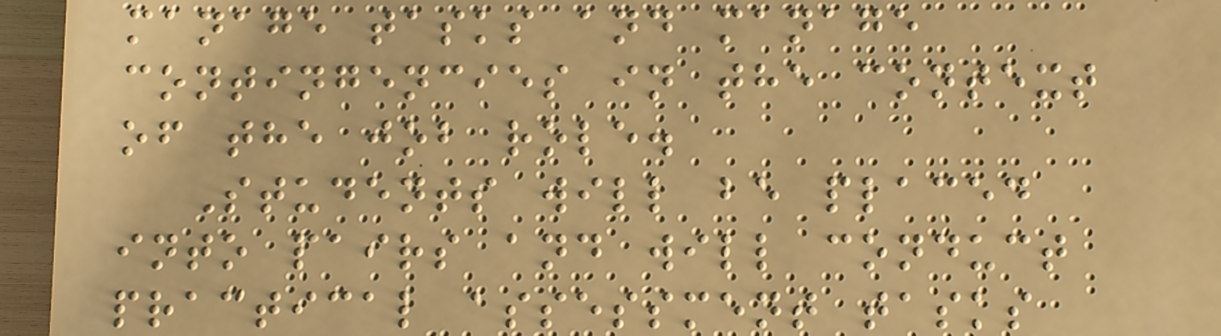manage tasks and manage
contingencies in the context
of the job role.
Students will be placed
into pairs and will conduct
practical assessment tasks
